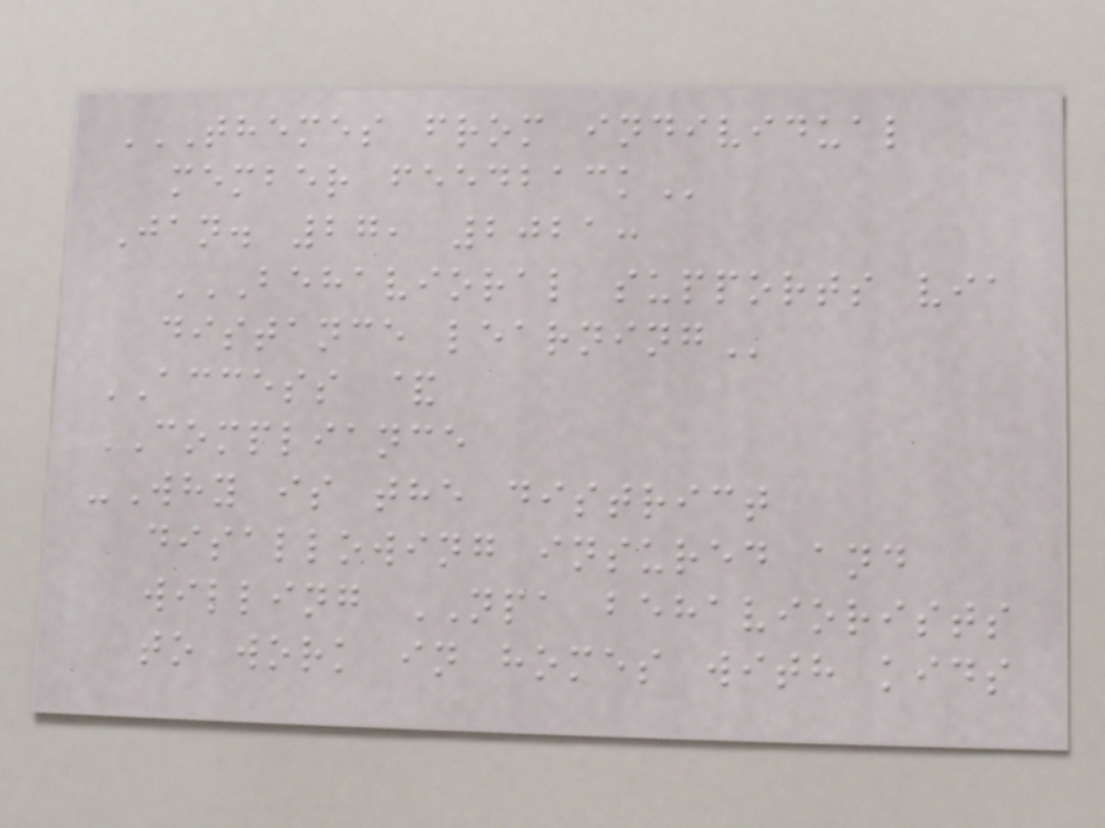THEMES FROM INDIVIDUAL
MEMBER FEEDBACK
Jan. 27, 2021:
BEHAVIORAL SUPPORTS VIA
DISTANCE LEARNING
ACCESS &
COMPLIANCE
-Why is the district
disallowing insured and
willing NPA behaviorists
to work in homes with kids
